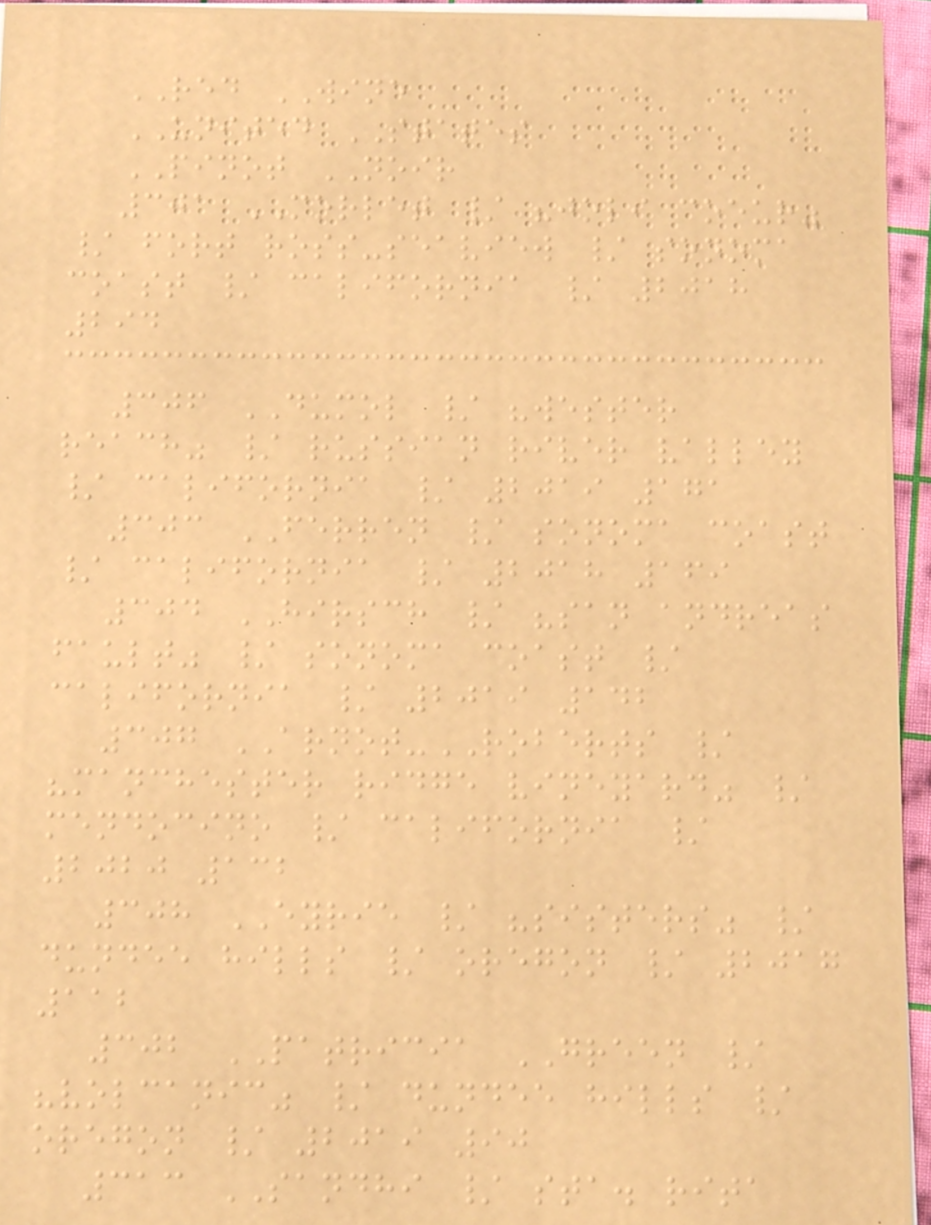RED WINE
UNITED STATES
PINOT NOIR
301 MORLET / "joli coeur"
/ fort ross-seaview / sonoma
coast / california / 2018
294
306 DUMOL / "wester
reach" / russian river valley
/ california / 2019 171
303 FERREN / sonoma coast
/ california / 2018 169
304 HIRSCH / "san andreas
fault" / sonoma coast /
california / 2019 142
307 ARNOT-ROBERTS /
"manchester ridge vineyard" /
mendocino / california /
2020 132
308 EYRIE / "sisters" /
dundee hills / oregon / 2017
112
302 PATRICIA GREEN /
"volcanic" / dundee hills /
oregon / 2019 90
313 SANDHI / sta. rita
